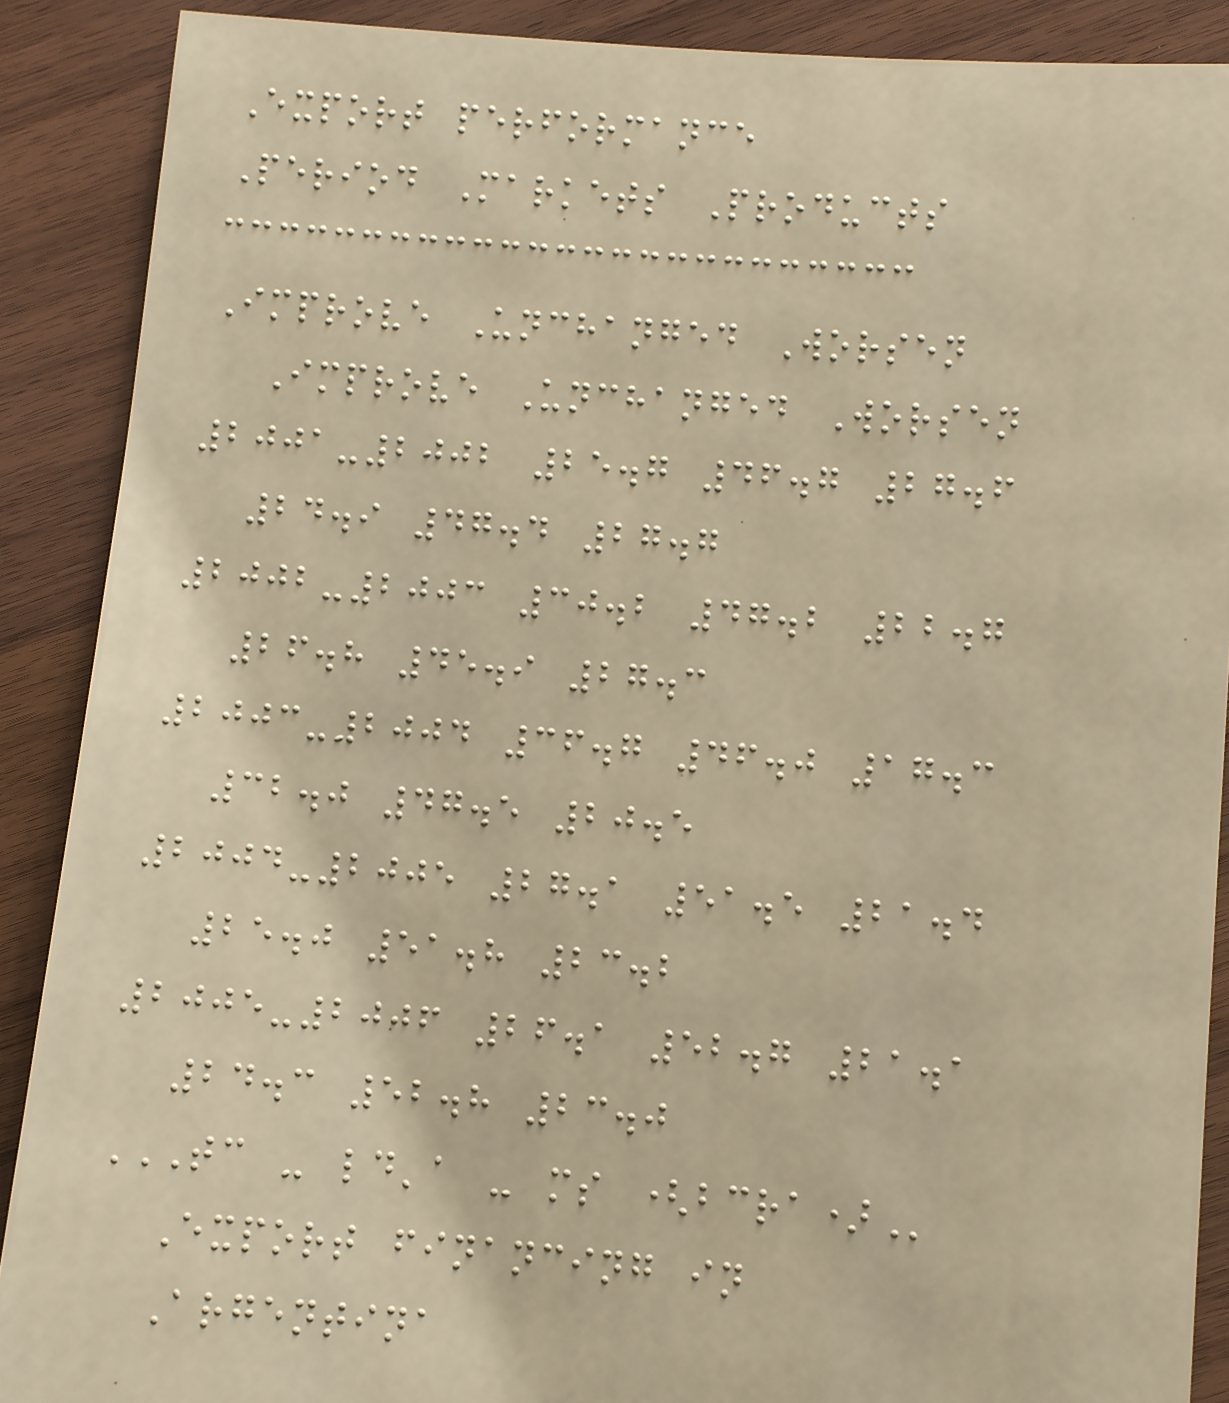Export performance
Period Markets Products
Improve Unchanged Worsen
Improve Unchanged Worsen
2001-2002 25.7 46.7 27.6
24.9 47.4 27.7
2002-2003 30.2 47.2 22.7
26.8 45.9 27.3
2003-2004 36.7 46.0 17.3
32.0 47.5 20.5
2004-2005 27.1 51.5 21.4
25.0 51.8 23.2
2005-2006 26.1 52.7 21.1
24.3 52.8 23.0
TC - LD'A - MS (BCRA)
Export financing in
Argentina
